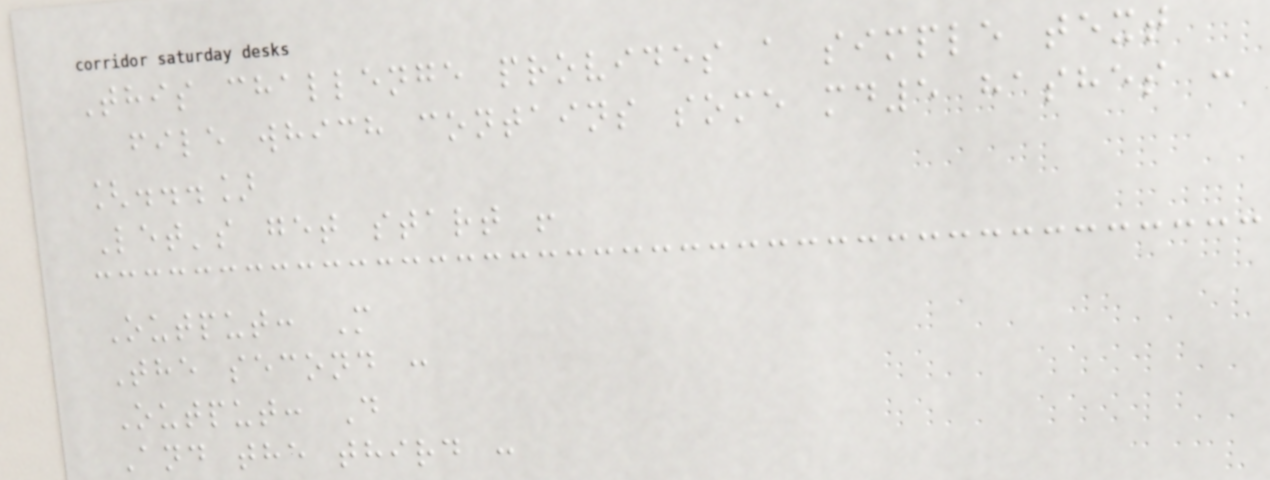This challenge provides a simple text
file which contains some md5 hashes :
[...]
Let's get start !
Output: M
The second :
Output: D
And the third :
